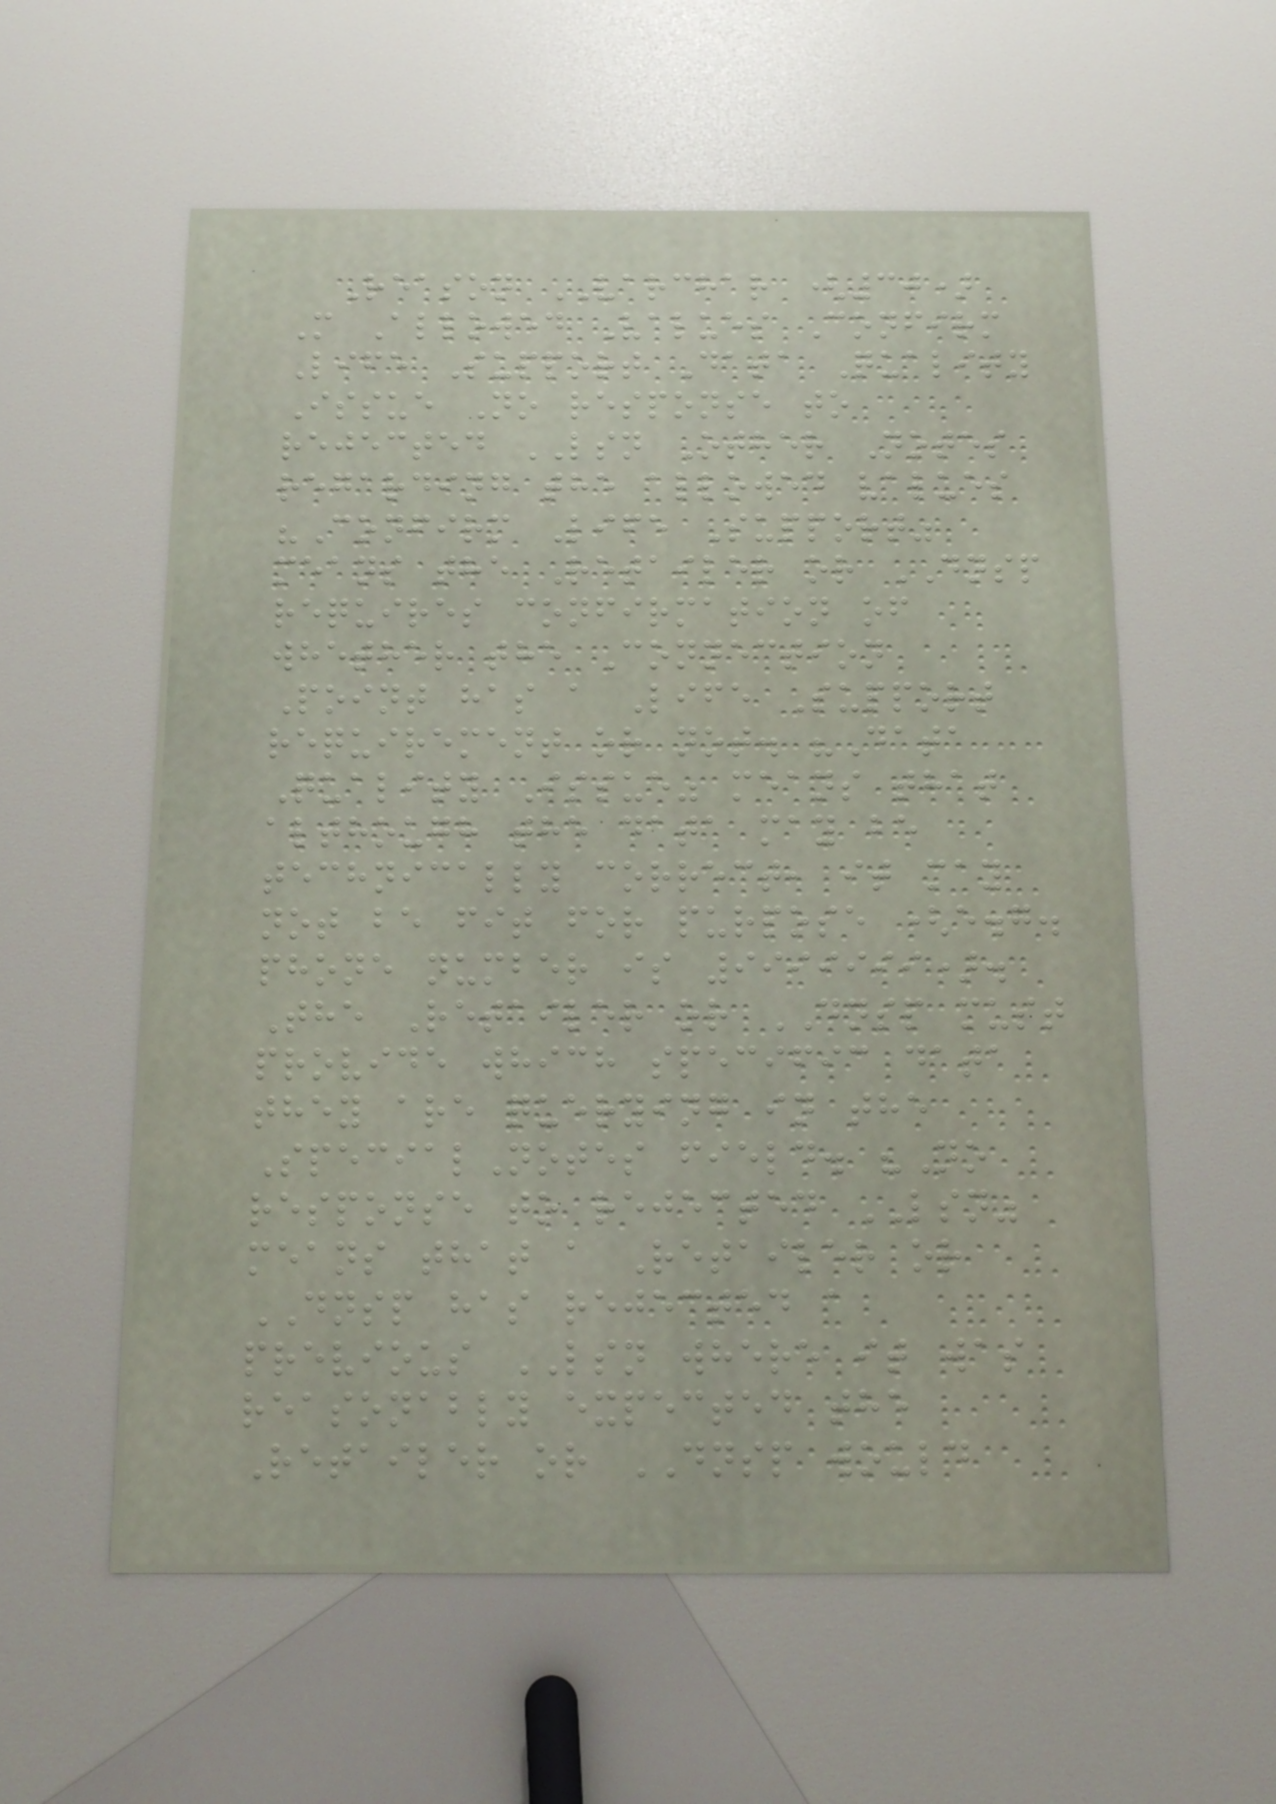Reason VARCHAR (30)
M Allowed Values Confirm
Life Support Data Quality
Issue No response to
rejected LSN Other Notes
regarding the allowed values
"Confirm Life Support"
means the Retailer or DNSP
requires confirmation of
whether the Connection
Point has a Life Support
requirement or not. "Data
Quality Issue" means that
although the data may be
technically correct, it may
not be fit for purpose (e.g.
phone number is 9999999).
The Retailer or DNSP must
provide which specific data
they are querying in the
SpecialNotes field. "No
response to rejected LSN"
means that a Retailer or
DNSP has rejected a
previous LSN where it was
reasonably expected the
Retailer or DNSP would
